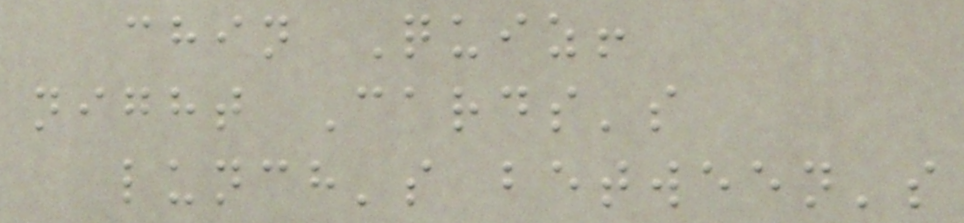chin Quiz!
night Cards's
lunch's between's
